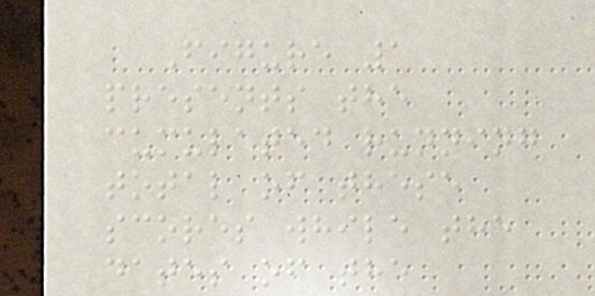Figure 1
presents the
cumulated running
total of these
scores while the
dates of the
